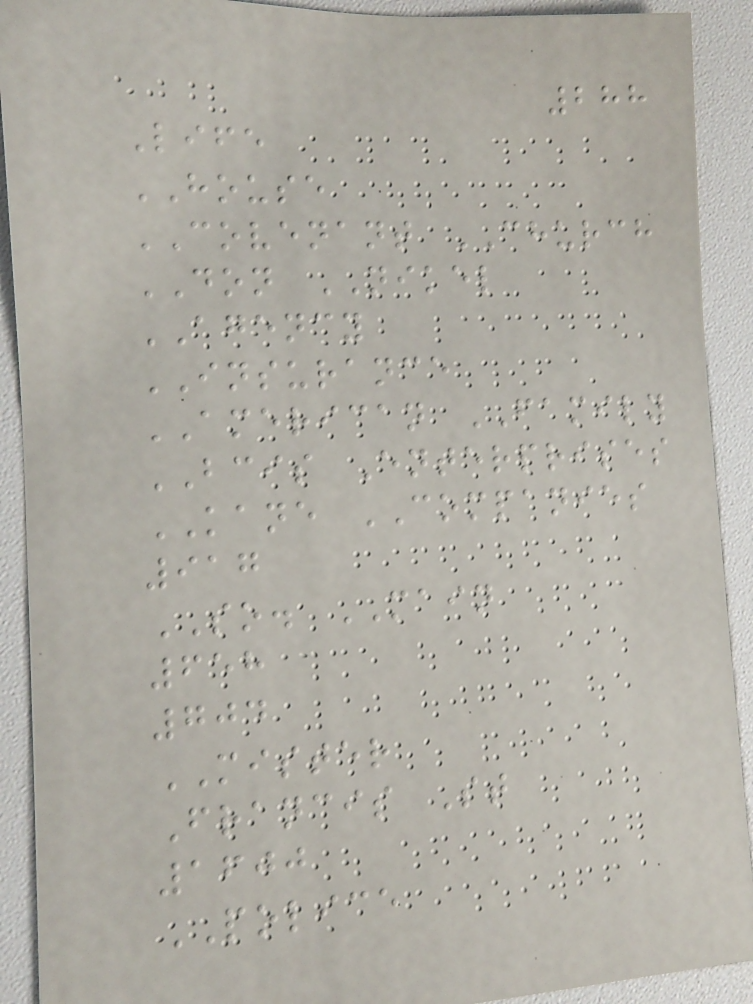288
Life
HOUSE
COVENANT CHURCH
DON NIKEL
AGENCY
INSURANCE
AMERICAN FAMILY
BCIS Enterprises
KANE COMPANIES
917
SO. MAIN
658
704
MISTER
Francis St
1600
POLICE
